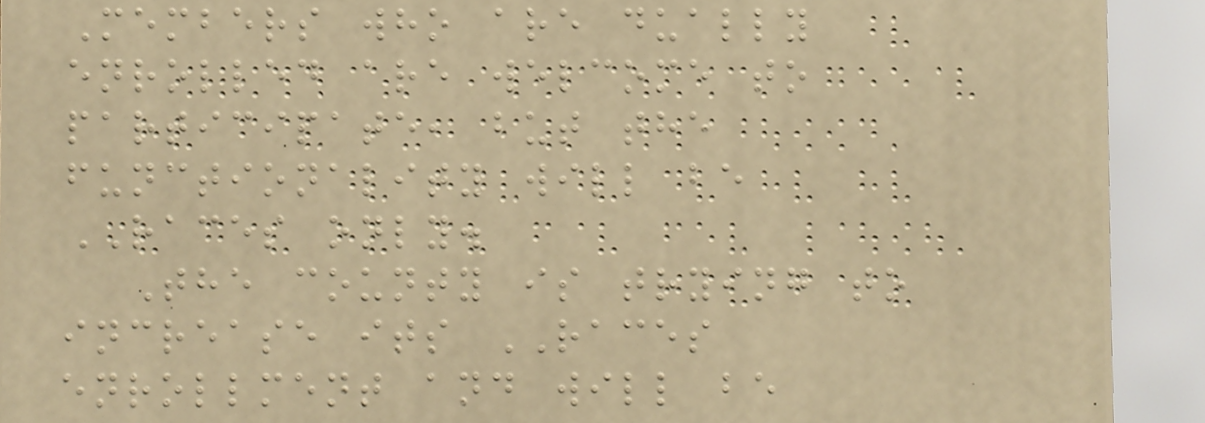Members who are dually
enrolled are welcome to
participate, but the
functionality will be
RACES only.
The county is trying to
increase its RACES
enrollment and will be
